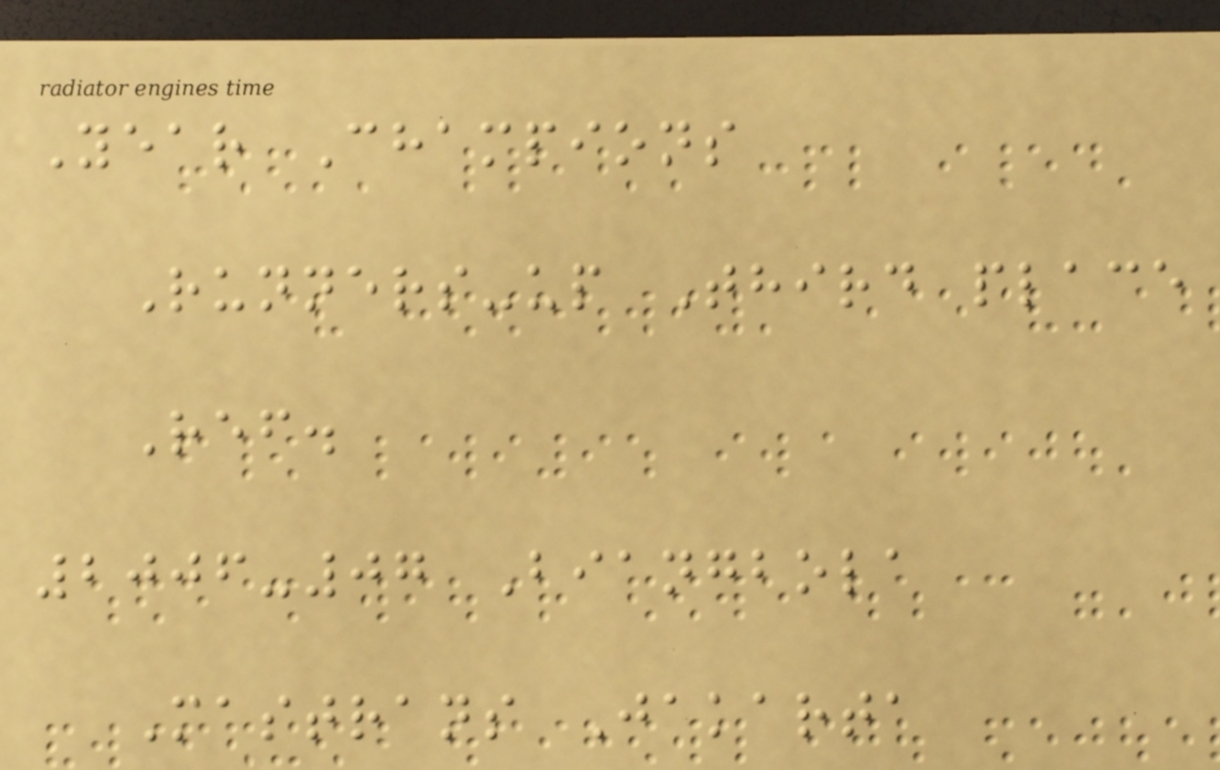Year Champions
Runners-up Third place
Ref.
2006-07 Biangbola
Mastrans Jakarta
